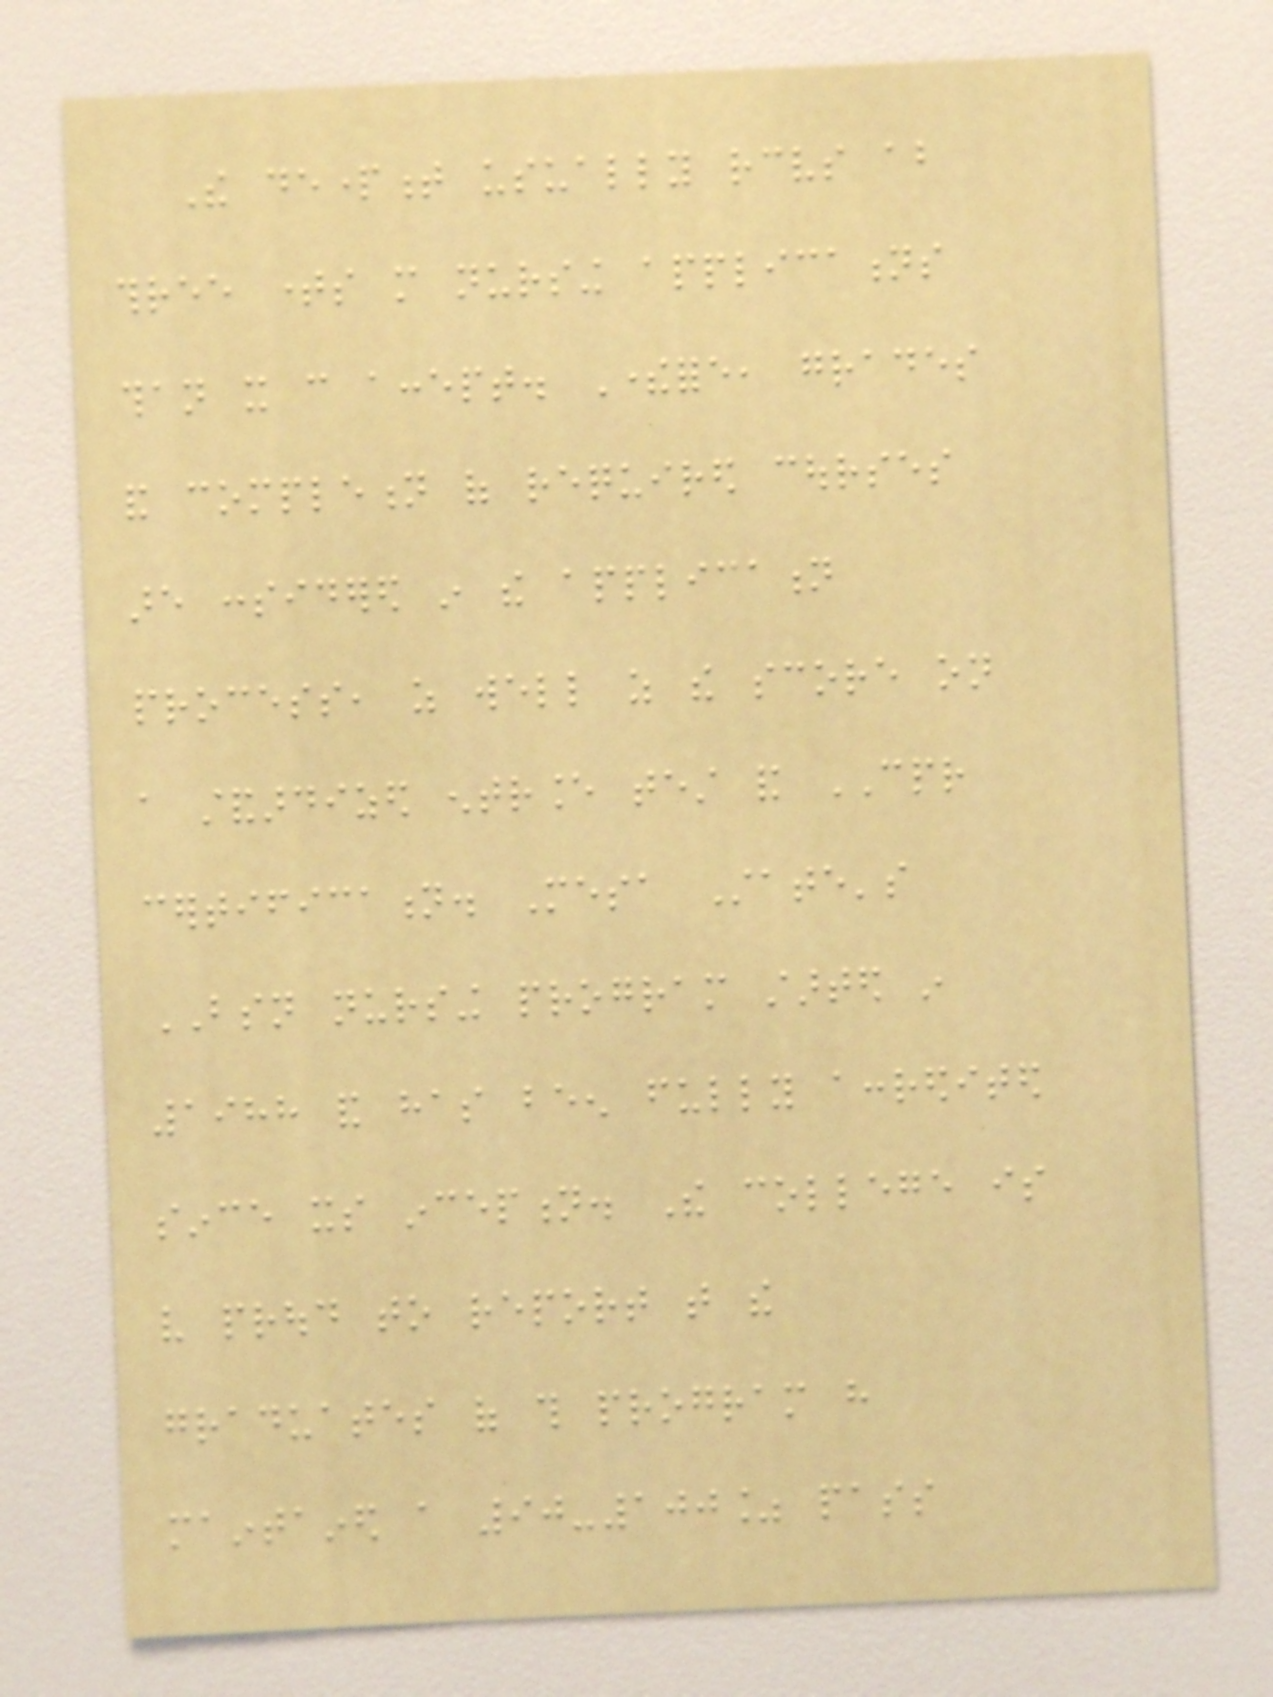The department usually receives about
three times more nursing applications
than it can accept. Therefore, grades
and completion of required courses
are considered in the application
process, as well as the score on
a standardized entrance test and CPR
certification. Mesa State's
BSN nursing program started in
1988 and has been fully accredited
since its inception. The college is
very proud to report that the
graduates of this program have
maintained a 90-100% pass
